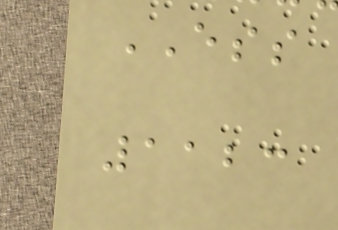ESS
1123
